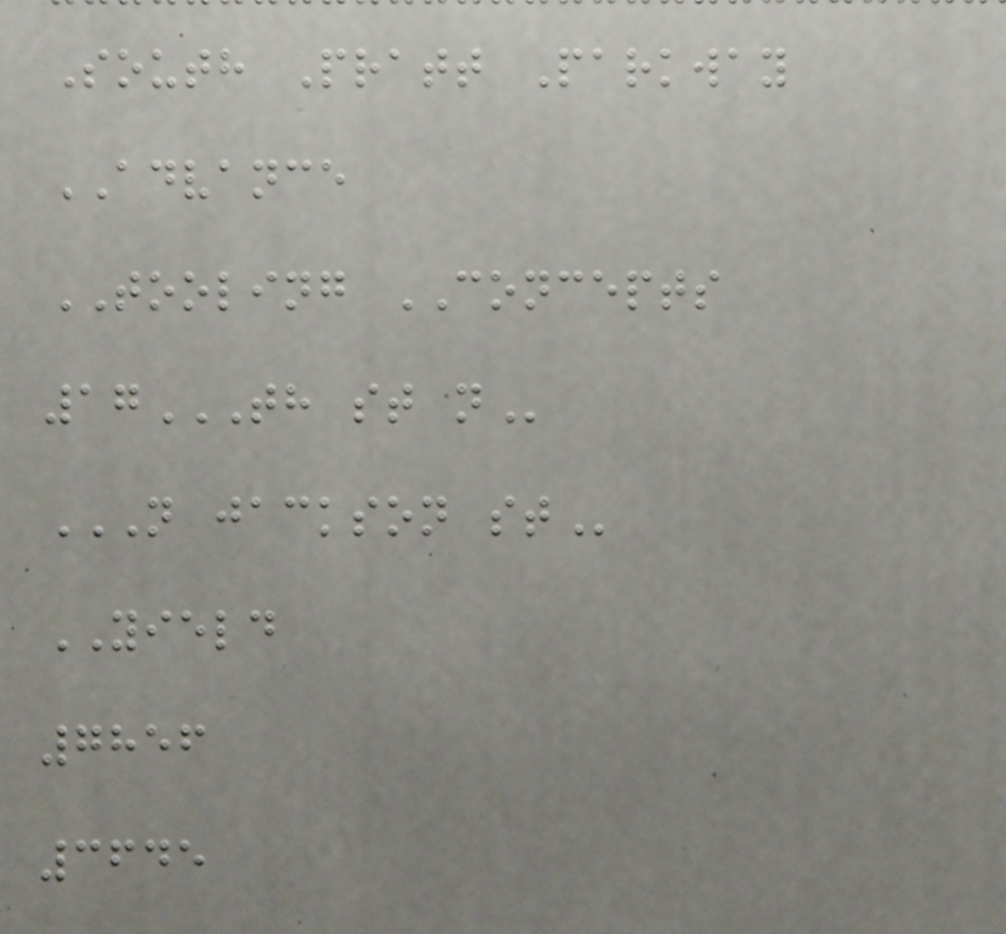South Pratt Parkway
ADVANCE
TOOLING CONCEPTS
17TH ST N
N JACKSON ST
YIELD
7856
3645
